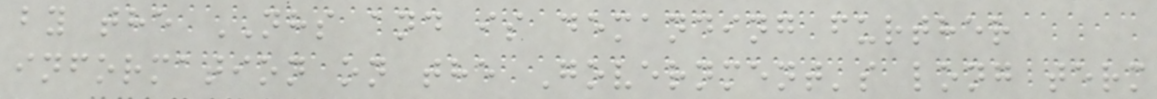by the NHS and is demanding further
information on the Government's long term
